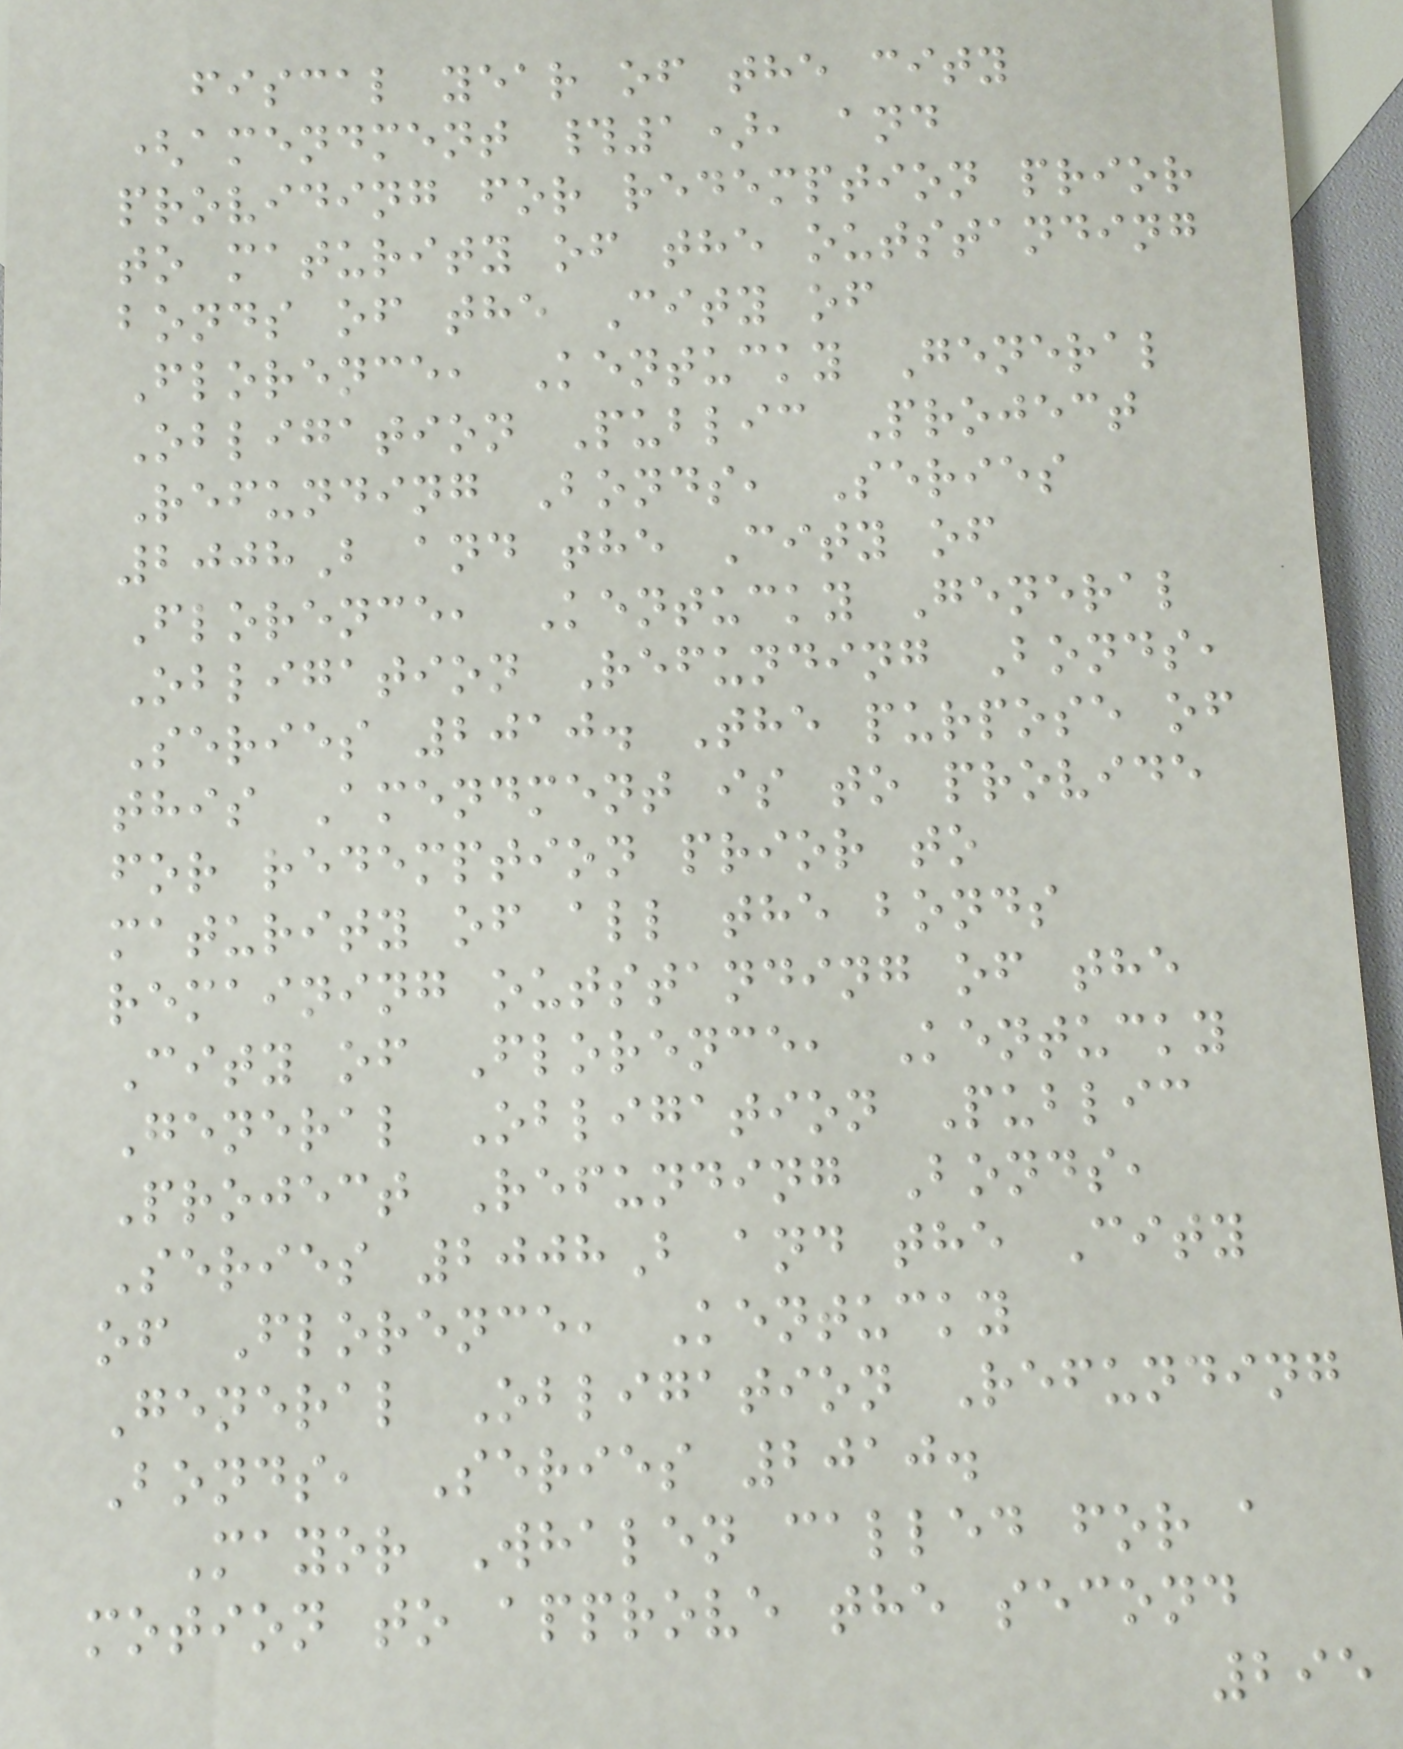fiscal year of the city
(amendment #1), and
providing for redemption prior
to maturity of the outstanding
bonds of the City of
Florence, Kentucky General
Obligation Public Project
Refunding Bonds, Series
2008B and the City of
Florence, Kentucky General
Obligation Refunding Bonds,
Series 2010. The purpose of
this Amendment is to provide
for redemption prior to
maturity of all the bonds
remaining outstanding of the
City of Florence, Kentucky
General Obligation Public
Project Refunding Bonds,
Series 2008B and the City
of Florence, Kentucky
General Obligation Refunding
Bonds, Series 2010.
Mayor Whalen called for a
motion to approve the second
295
